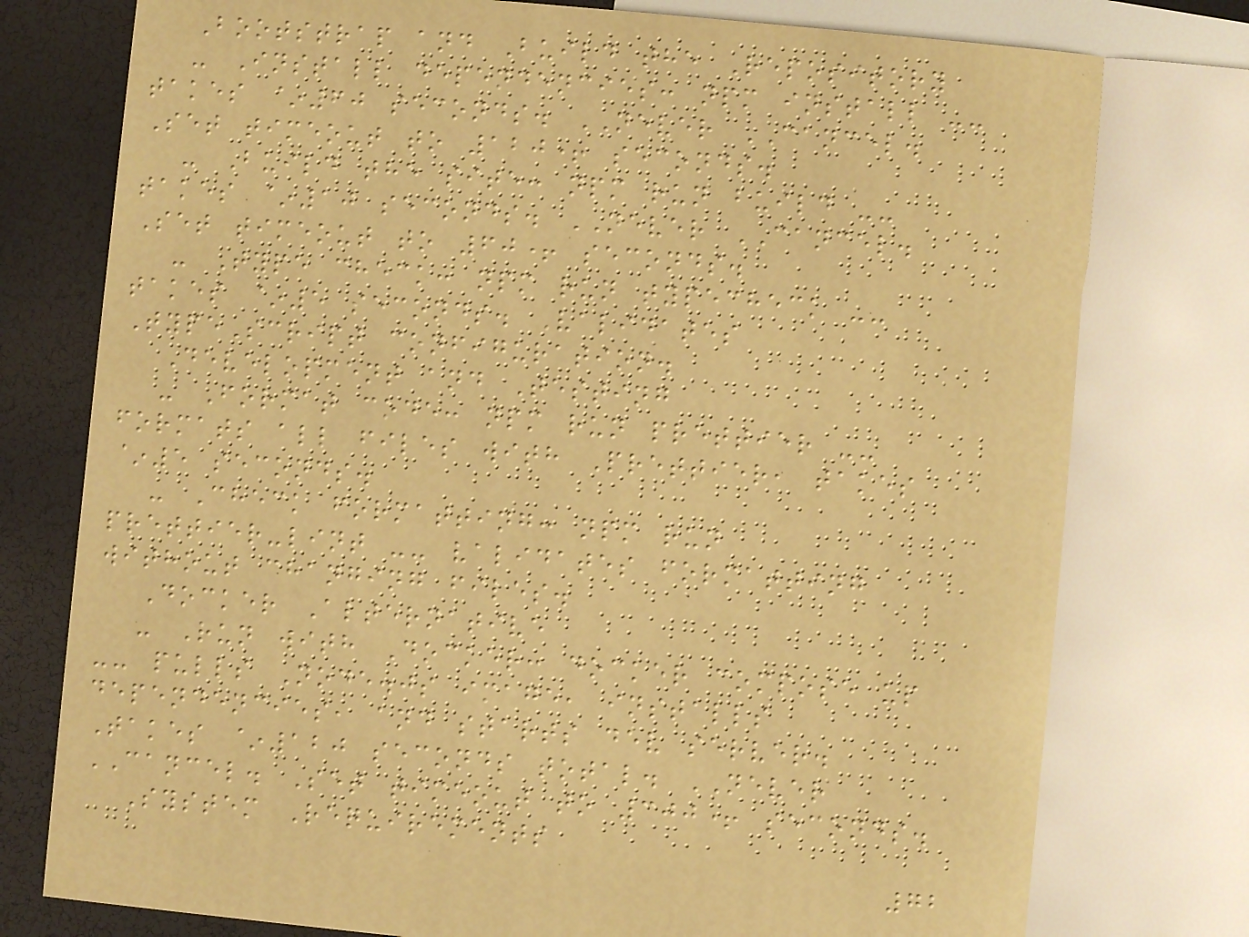Bootstrap and Build the Repository
- Install dependencies: npm install --
takes ~60 seconds. NEVER CANCEL.
Set timeout to 120+ seconds.
- Build the site: npm run build --
takes ~10 seconds. NEVER CANCEL.
Set timeout to 60+ seconds.
- Type check: npm run typecheck --
takes ~5 seconds. Validates
TypeScript configuration.
Development and Testing
- Format code: npm run prettier --
formats all files with Prettier, takes
~5 seconds.
- Check formatting: npm run
prettier-lint -- validates formatting
without changing files.
Docker Alternative
- Run with Docker: docker compose up
-- pulls Node.js image, installs
dependencies, and starts dev server.
Takes ~120 seconds total. NEVER
CANCEL. Set timeout to 300+ seconds.
System Requirements
72
